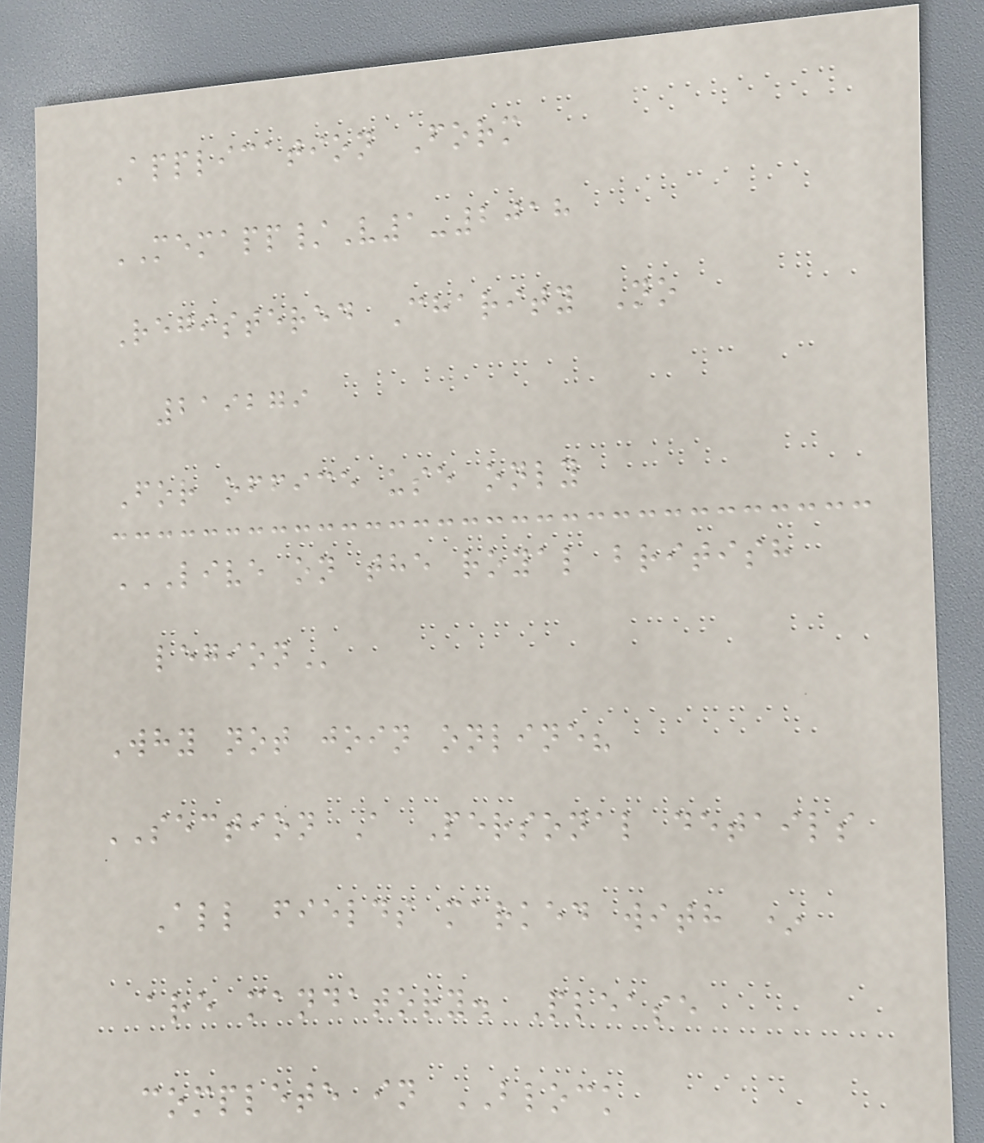Application Form
MEMAPP/V1-2018
Registered Charity No
219279
For office use only
LIVE ON THE ROYAL BRITISH
LEGION
Why not join online?
SECTION A Personal details
All fields marked with *
are mandatory. Please
complete in BLOCK
